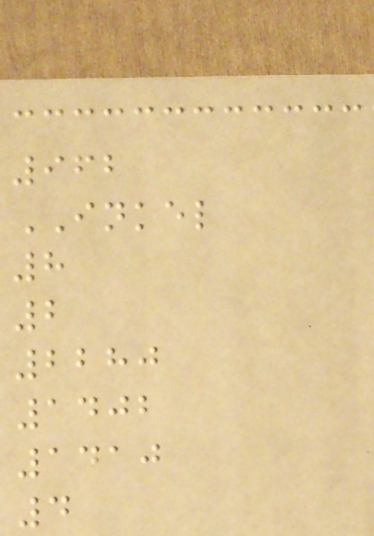962
INKEL
8
2
2280
1402
1410
4
